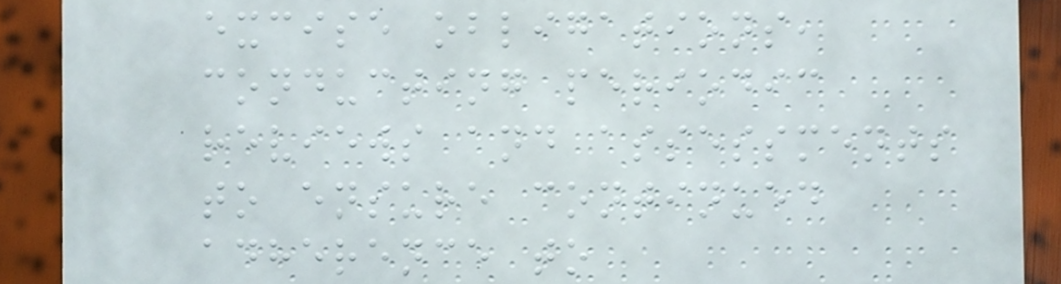excise obligations,
conducting periodic
reviews and assessments
to ensure continued
adherence to
